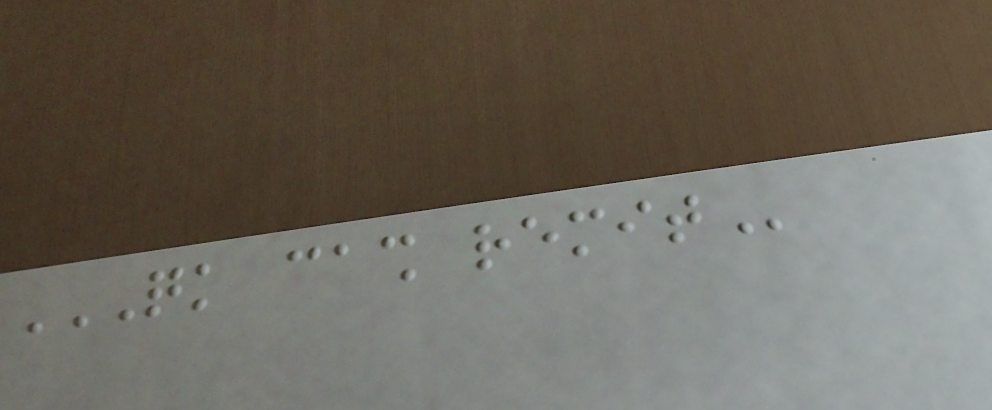QUICK CASH REMIT
